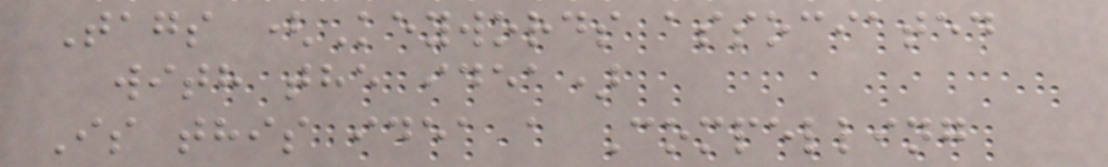Tags (Keywords associated
with the idea)
Is this idea a Compelling
